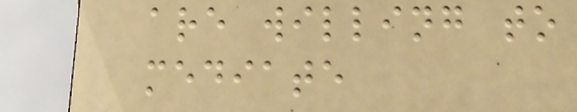are willing to
mediate
